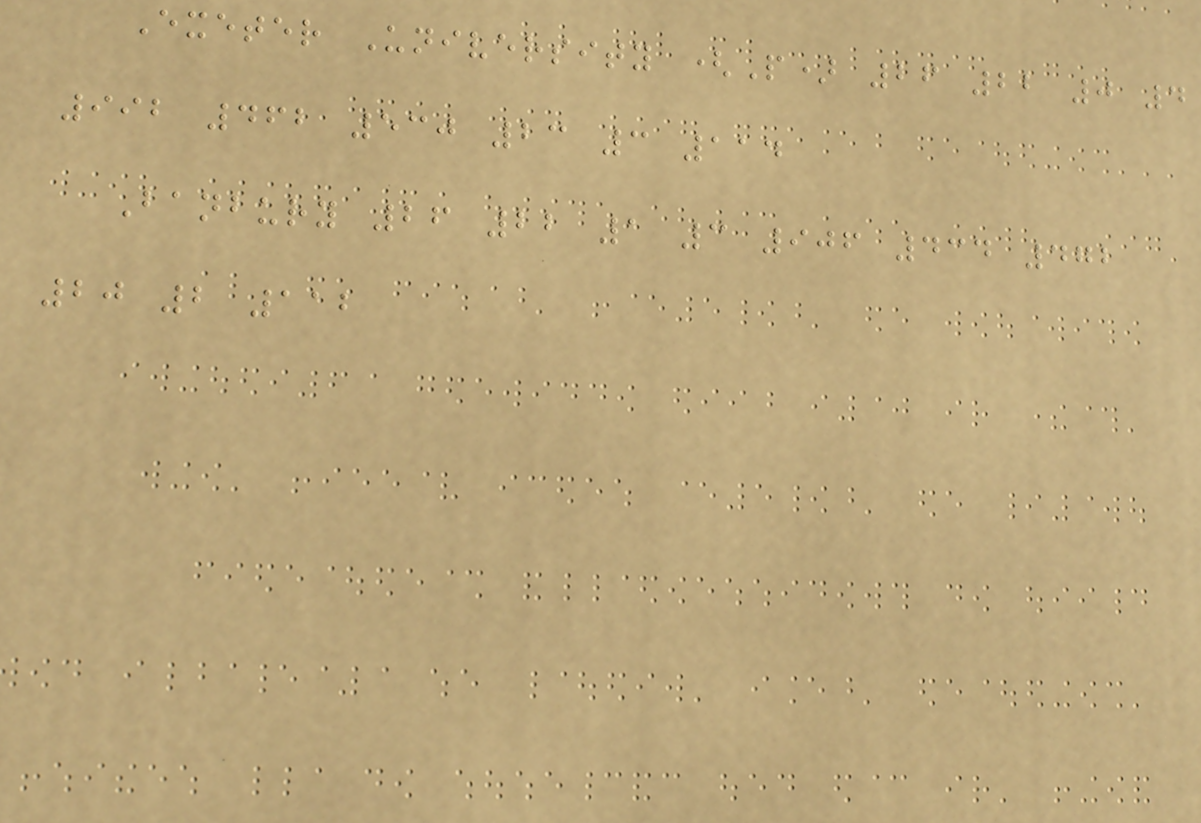Exeter University (P) 26 22 0 4
992 462 530 23 3 114
Banbury 26 22 1 3 906 434 472
20 2 112
